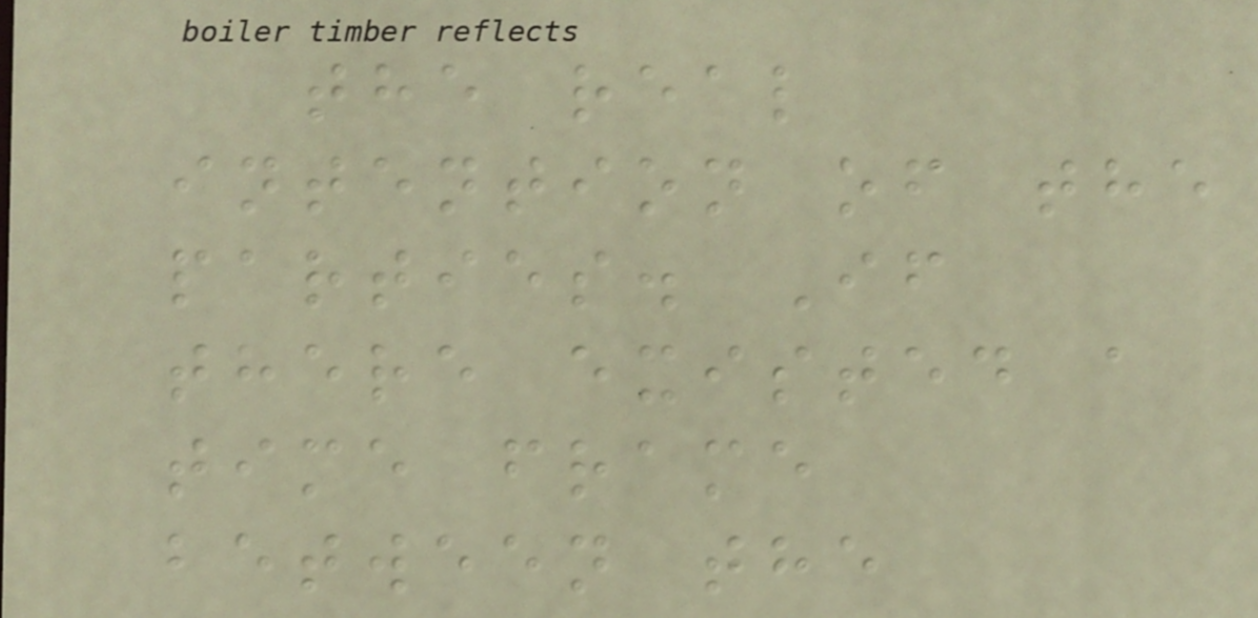the real
intention of the
parties. If
there existed a
time frame
between the
